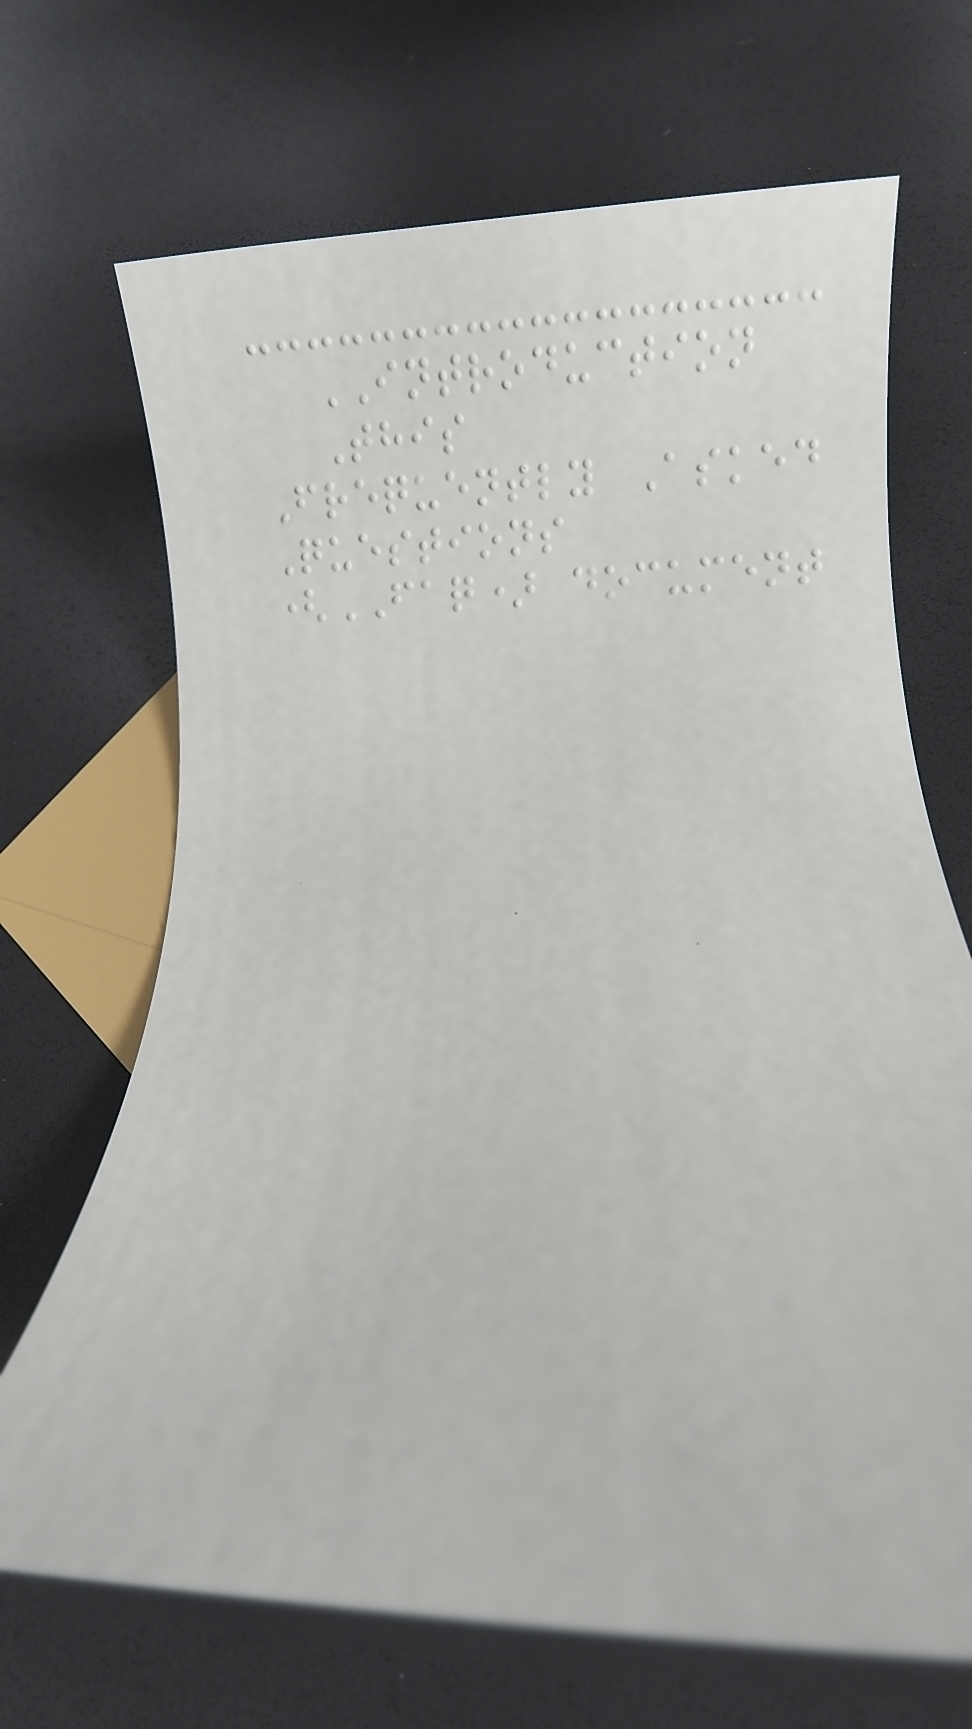INTRODUCTION
This
Frequently Asked
Questions
(FAQ) document
